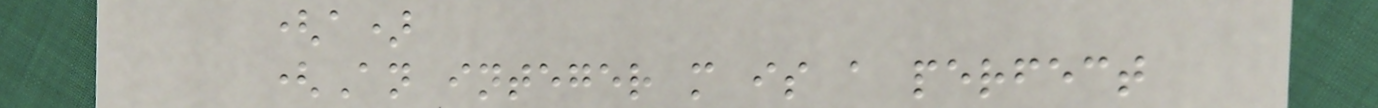(a)
(An integer m is a perfect
